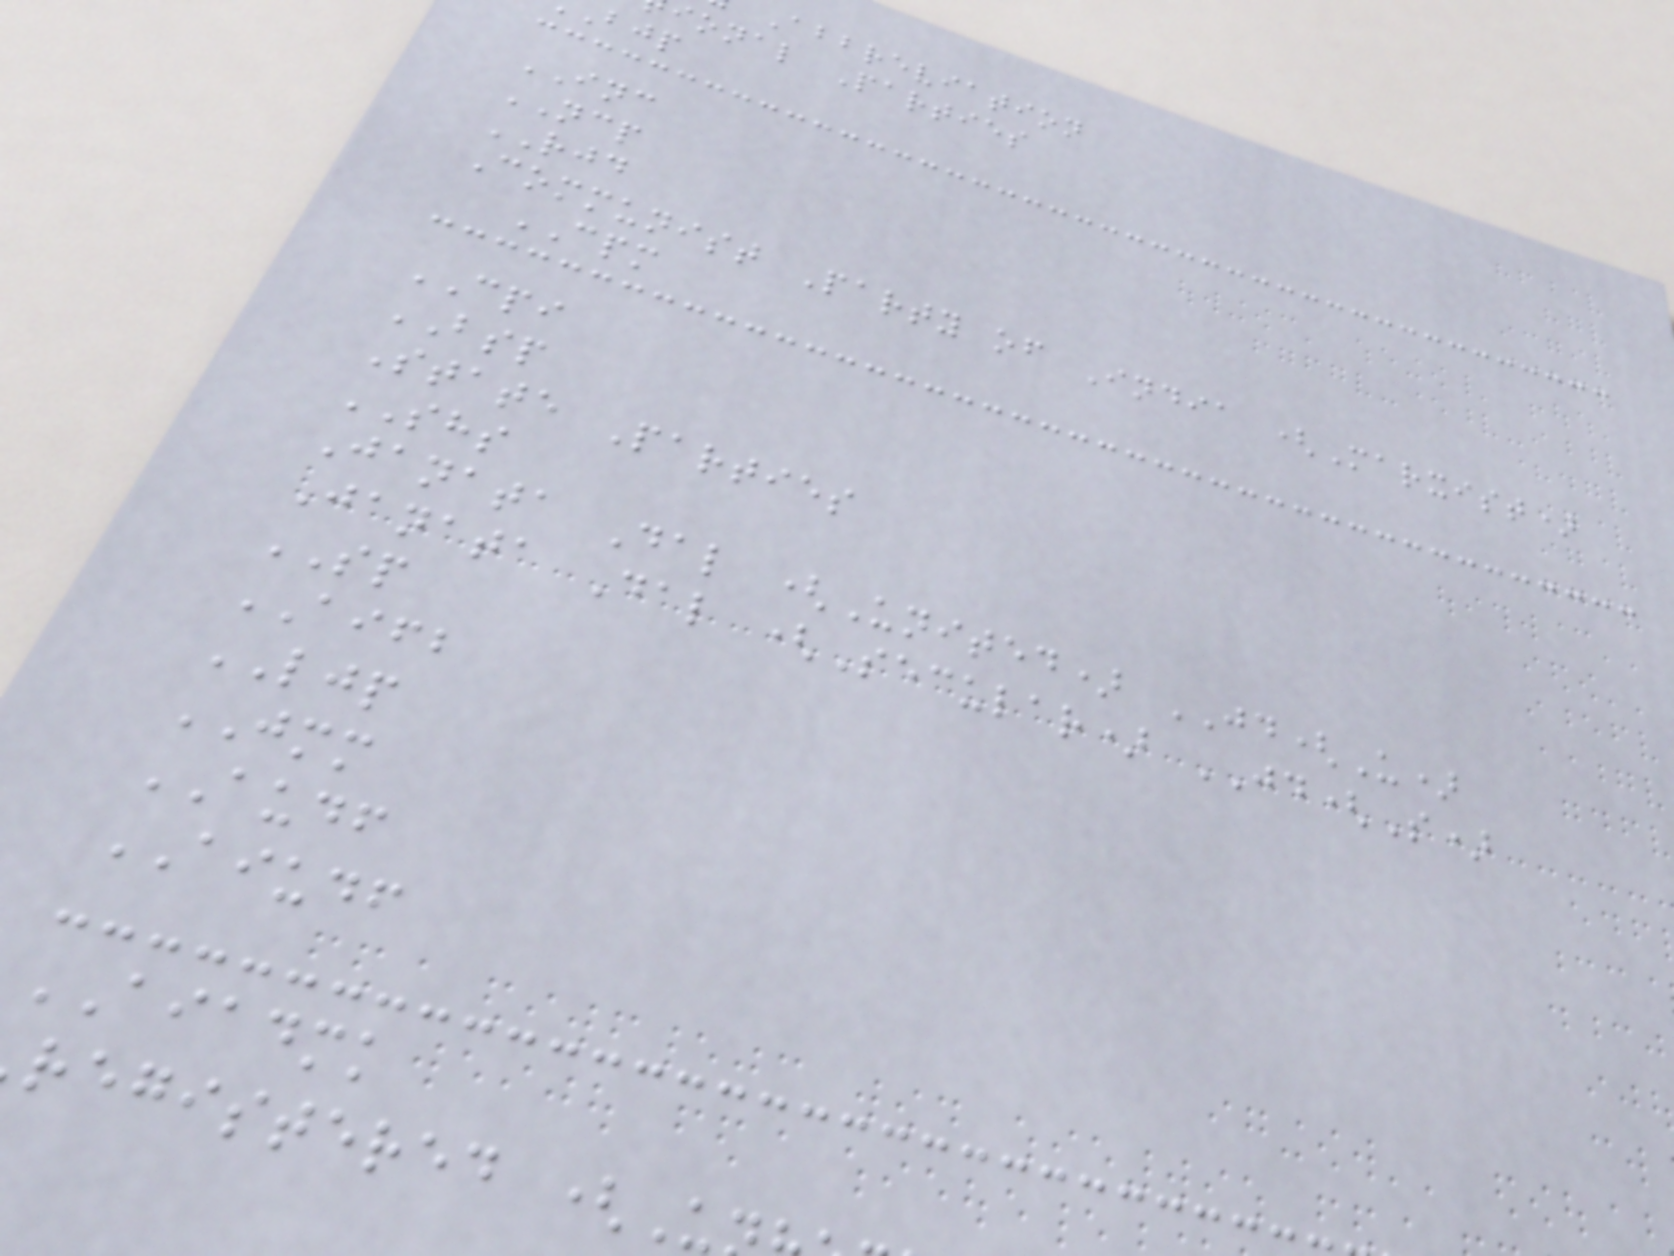Abbreviation
ional Parties
INC
NCP
RJD
Communist Party of India (Marxist)
CPM
CPI
BSP
State Parties
SHS
Janata Dal (United) JD(U)
Janata Dal (Secular) JD(S)
SP
AIFB
LJP
JMM
AUDF
AIUDF
AIADMK
registered (U
